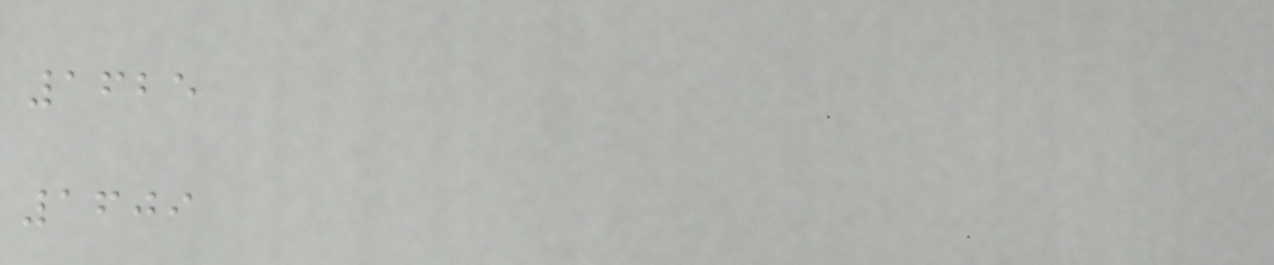1625
1609
